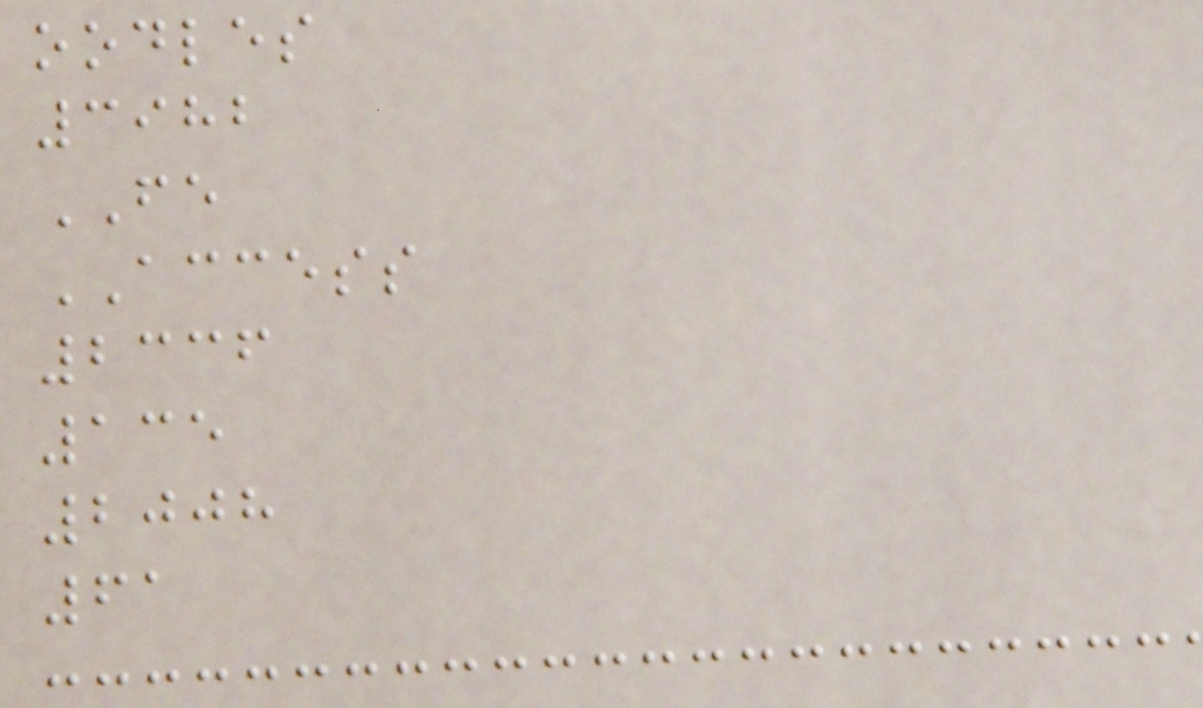oodles
3982
FE
ACCESS
2336
135
2008
61
